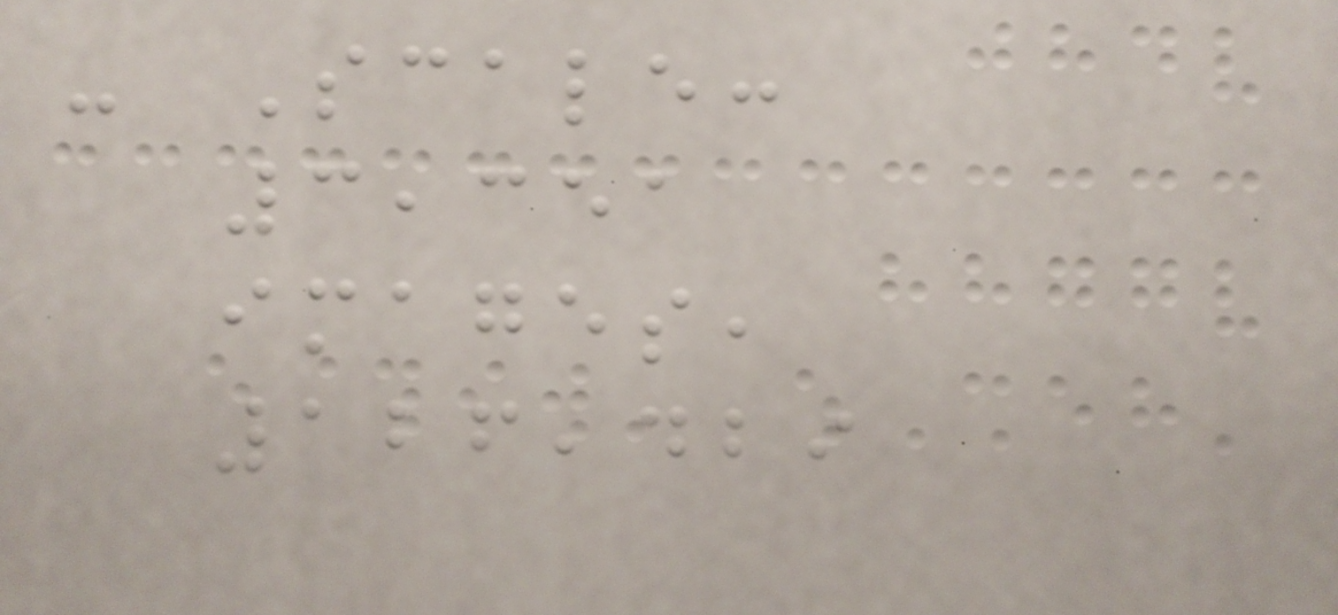- Scale:
3,351
images,
126,429
